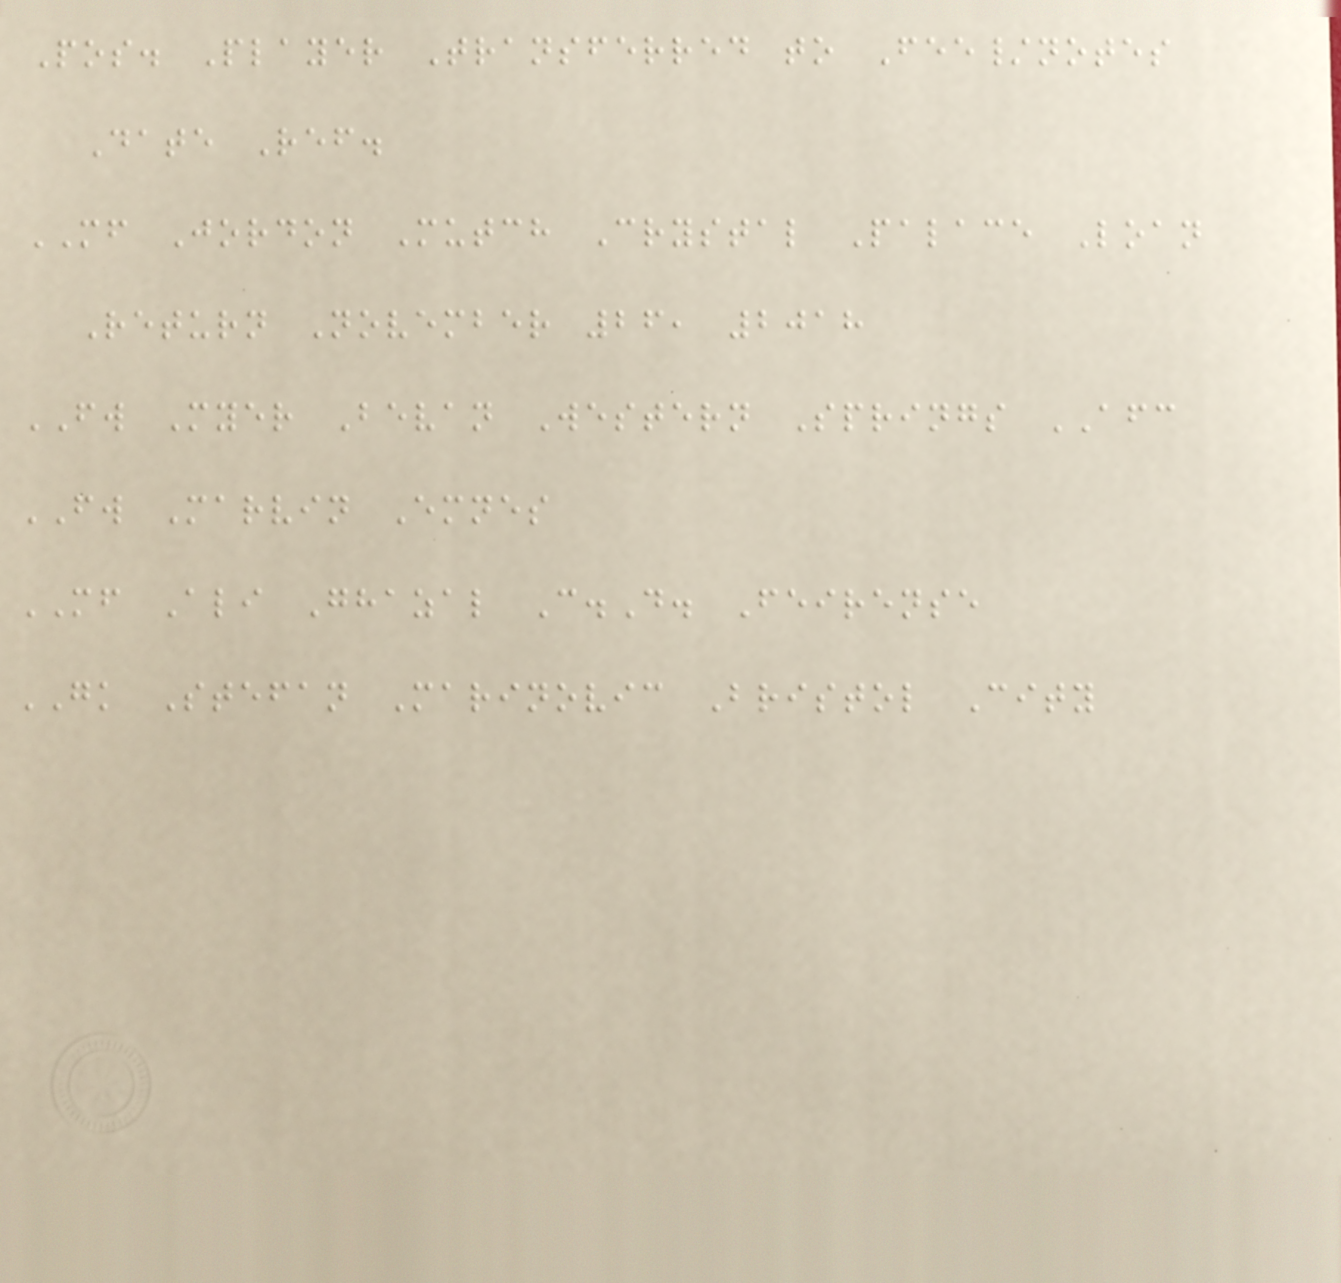Pos. Player Transferred to Fee/notes
Date Ref.
MF Jordon Mutch Crystal Palace Loan
Return November 26, 2018
FW Myer Bevan Western Springs AFC
FW Marvin Emnes
MF Ali Ghazal C.D. Feirense
GK Stefan Marinovic Bristol City
